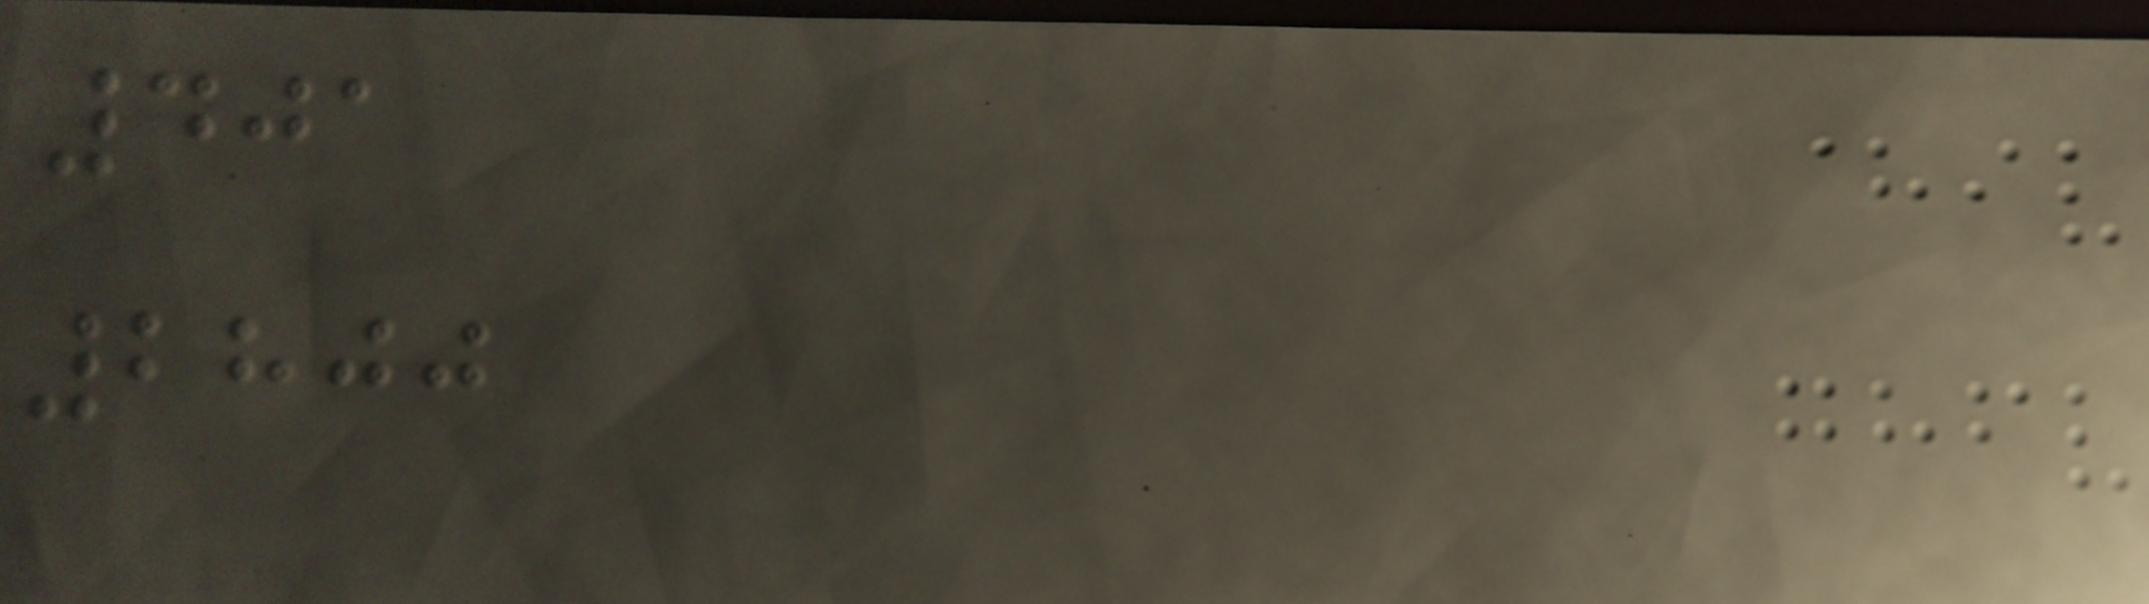401
2800
